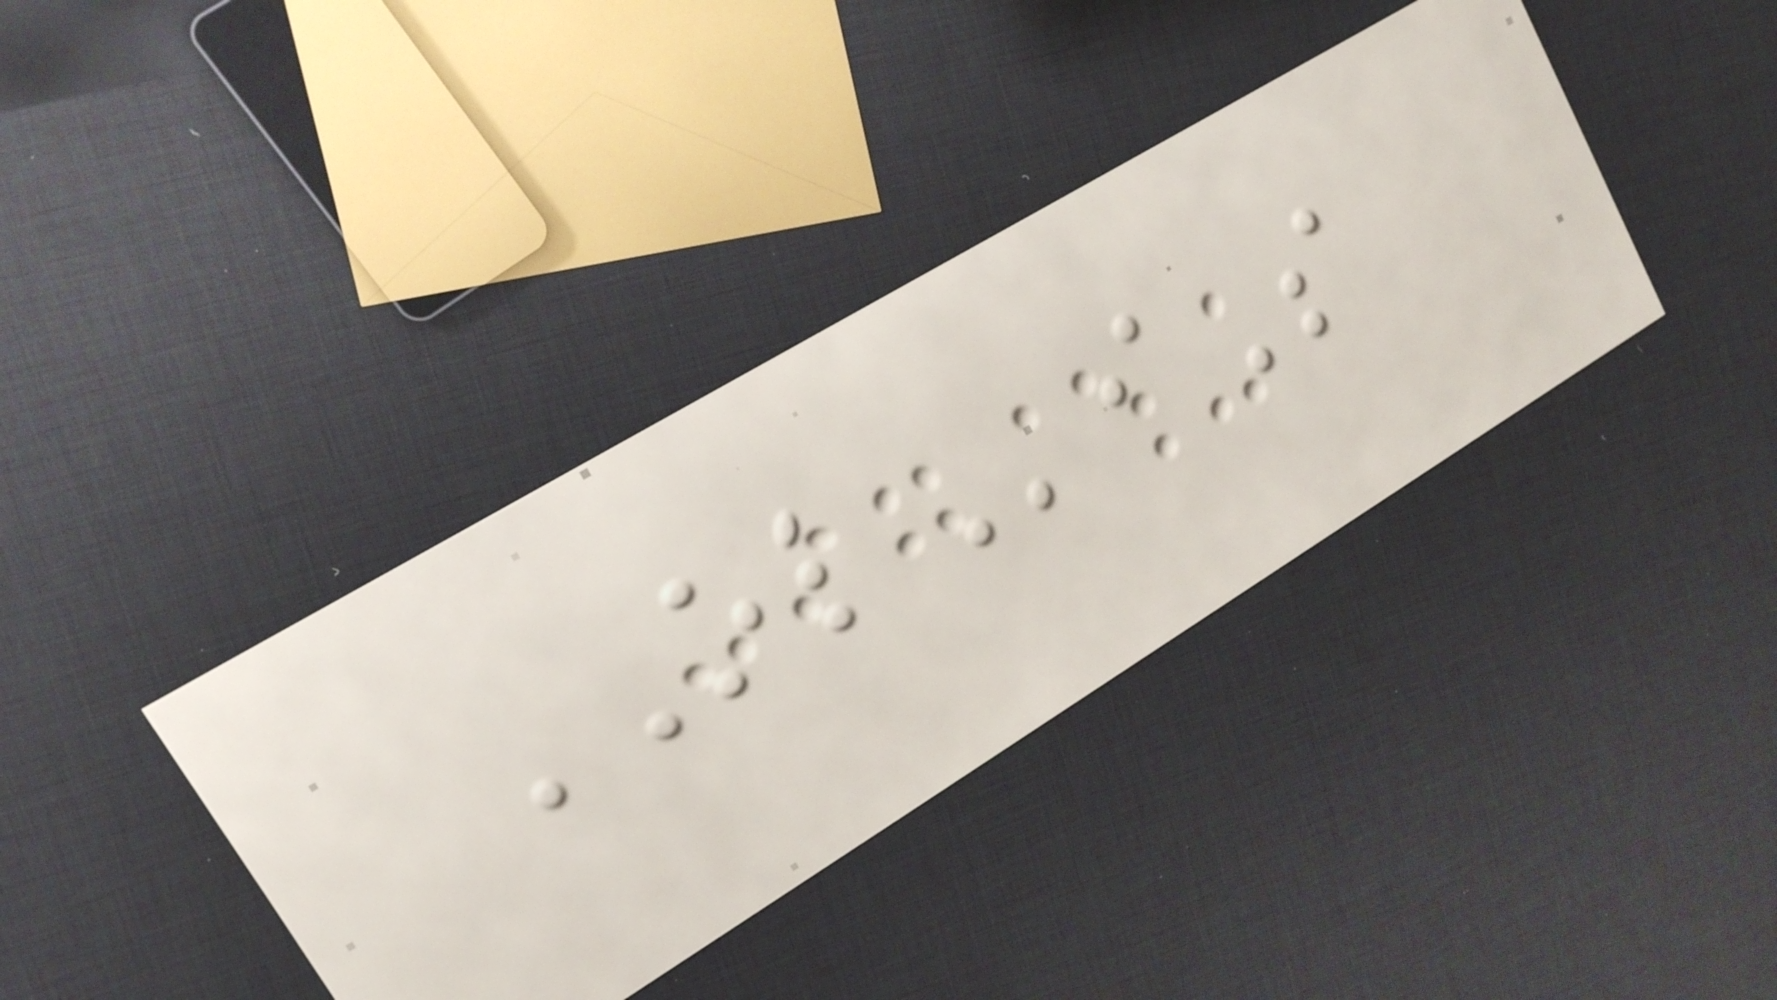OLiS
